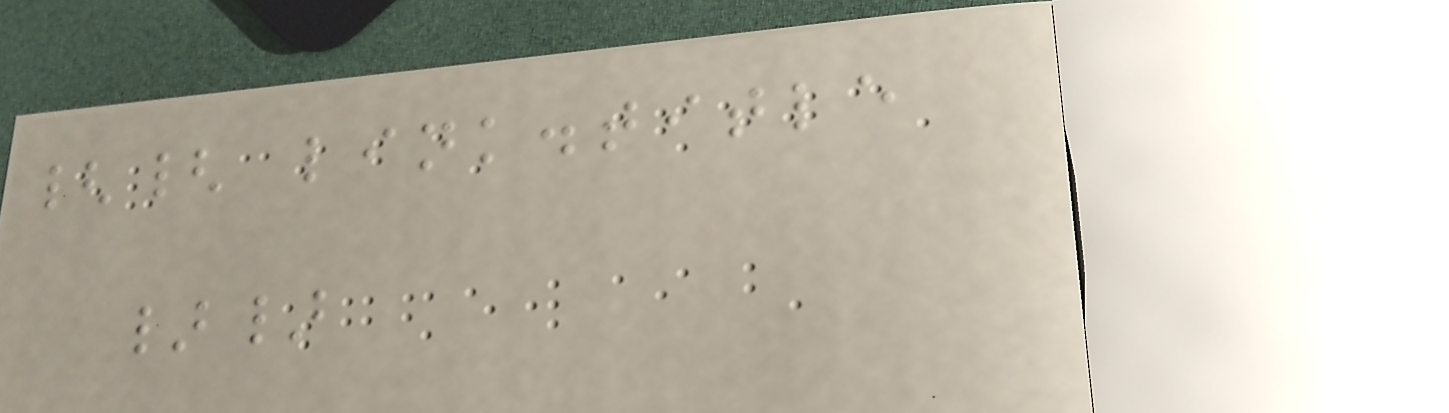{{ link.title
}}
